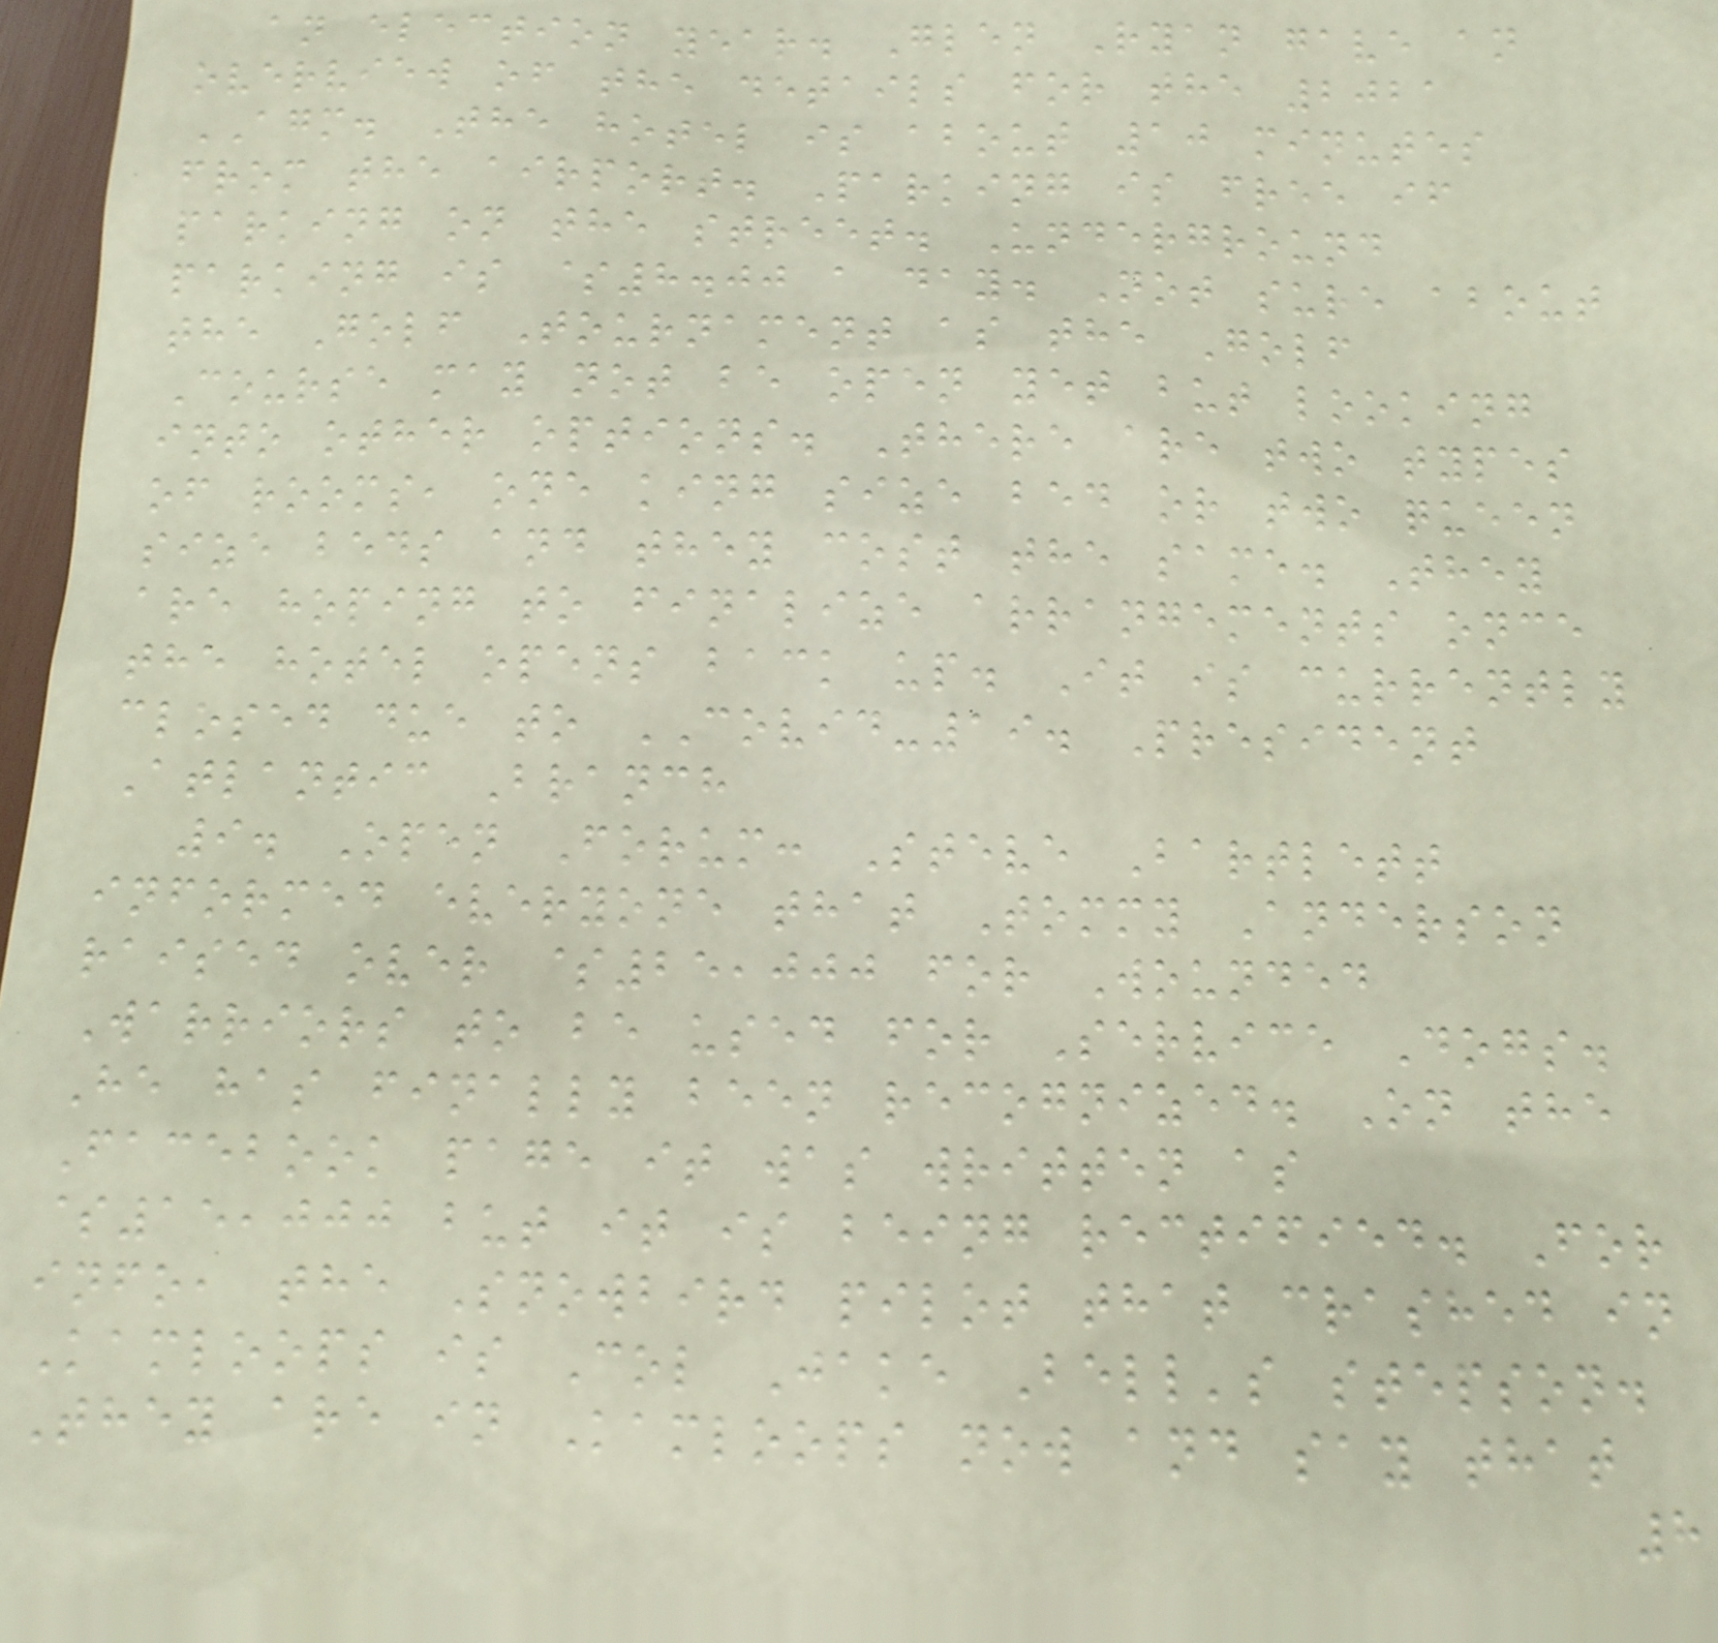an election year. Glen Ryan gave an
overview of the details for the 2021
AGM. The hotel is about 10 minutes
from the airport. Parking is free if
parking on the street. Underground
parking is $8.00 a day. Not sure about
the Golf Tournament as the Golf
Course may not be open yet but looking
into other options. There are two types
of rooms, one king size bed or two queen
size beds and they cost the same. They
are hoping to finalize arrangements once
the hotel opens back up. It is currently
closed due to COVID-19. President
Atlantic Branch
9. Open Forum: Steve Bartlett
informed everyone that Tommy Anderson
raised over $25,000 for Wounded
Warriors to be used for Service Dogs.
He has finally been recognized. On the
Facebook page it was written as
$15,000 but it is being rectified. For
info, the Snowbird pilot that crashed in
Kamloops is Col Jake Bell's stepson.
They are in Kamloops now and say that
8
